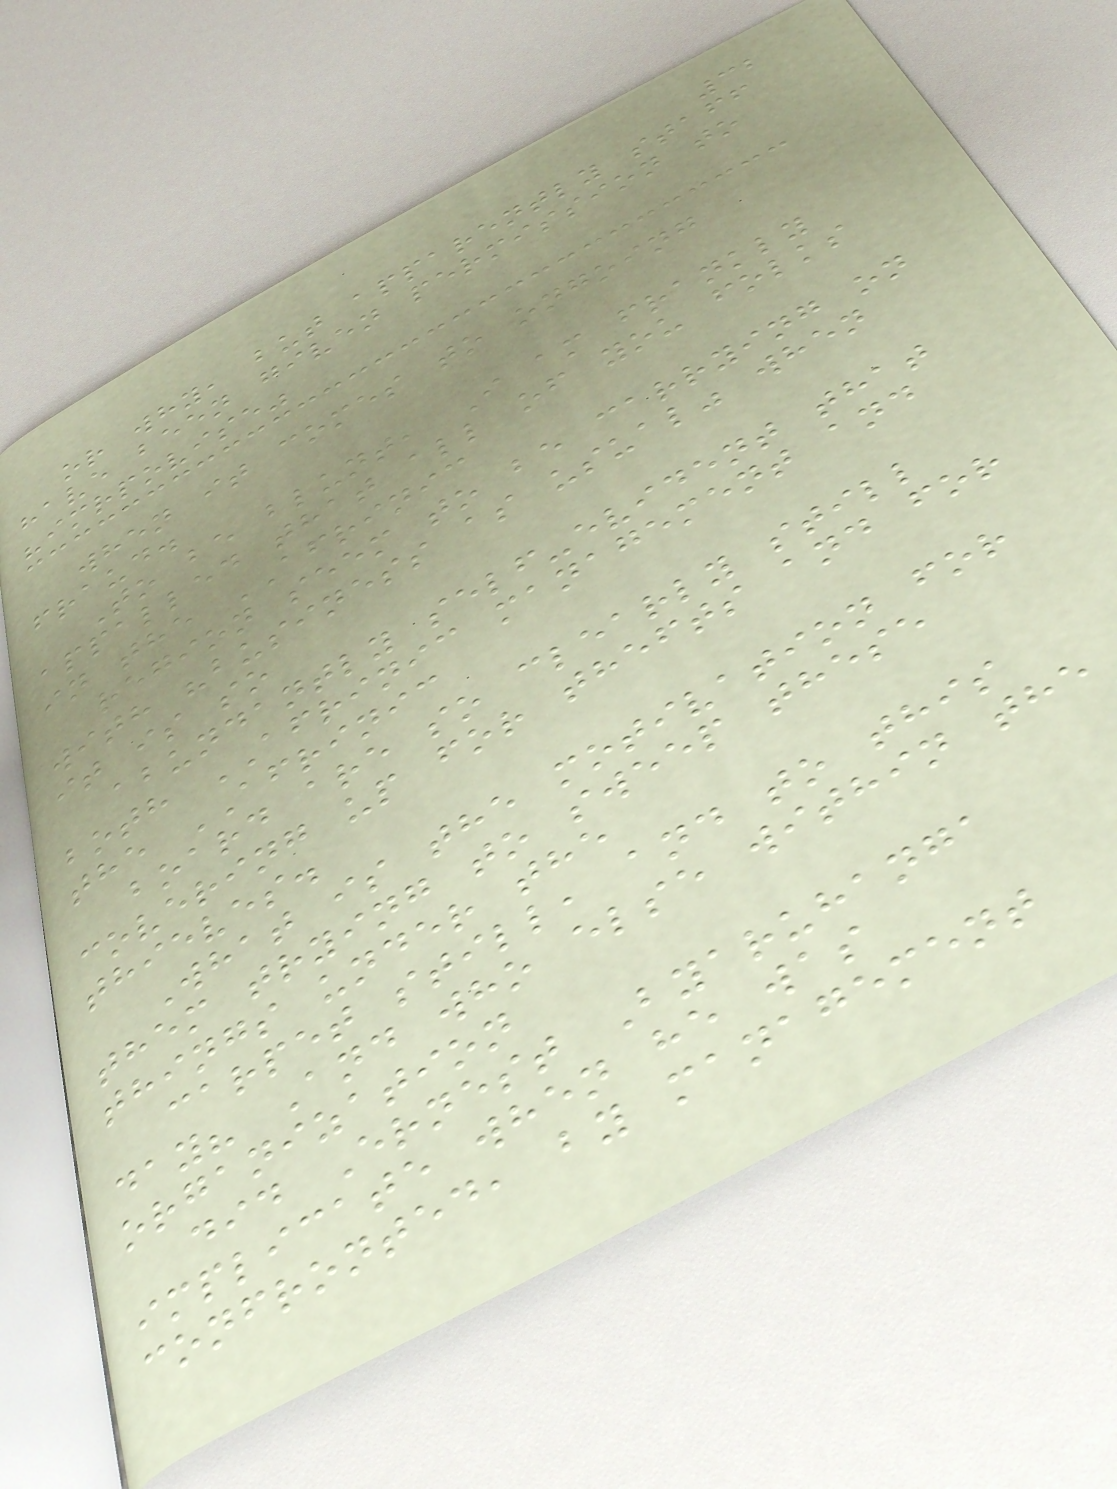32
or why, but apparently staff
have been given permission to
"imrpovise"
when it comes to ongoing
fraud.
To be blunt, I am frankly
appalled that all of you folks
in the AFRINIC
region seem to be carrying on
with "business as usual" when
it is so
abundantly self-evident that
both AFRINIC management and
the AFRINIC
board are so clearly still
covering up for thefts and for
thieves.
What is the motivation for
them trying to sweep these
things under the
carpet still, and to this
day? And who else within the
organization
did Ernest Byaruhanga
implicate when he was
confronted, by management
